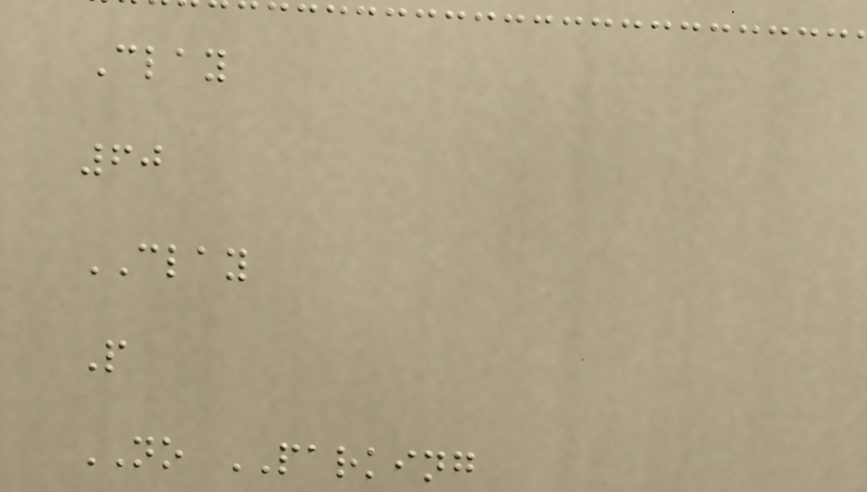Clay
60
CLAY
P
NO PARKING
